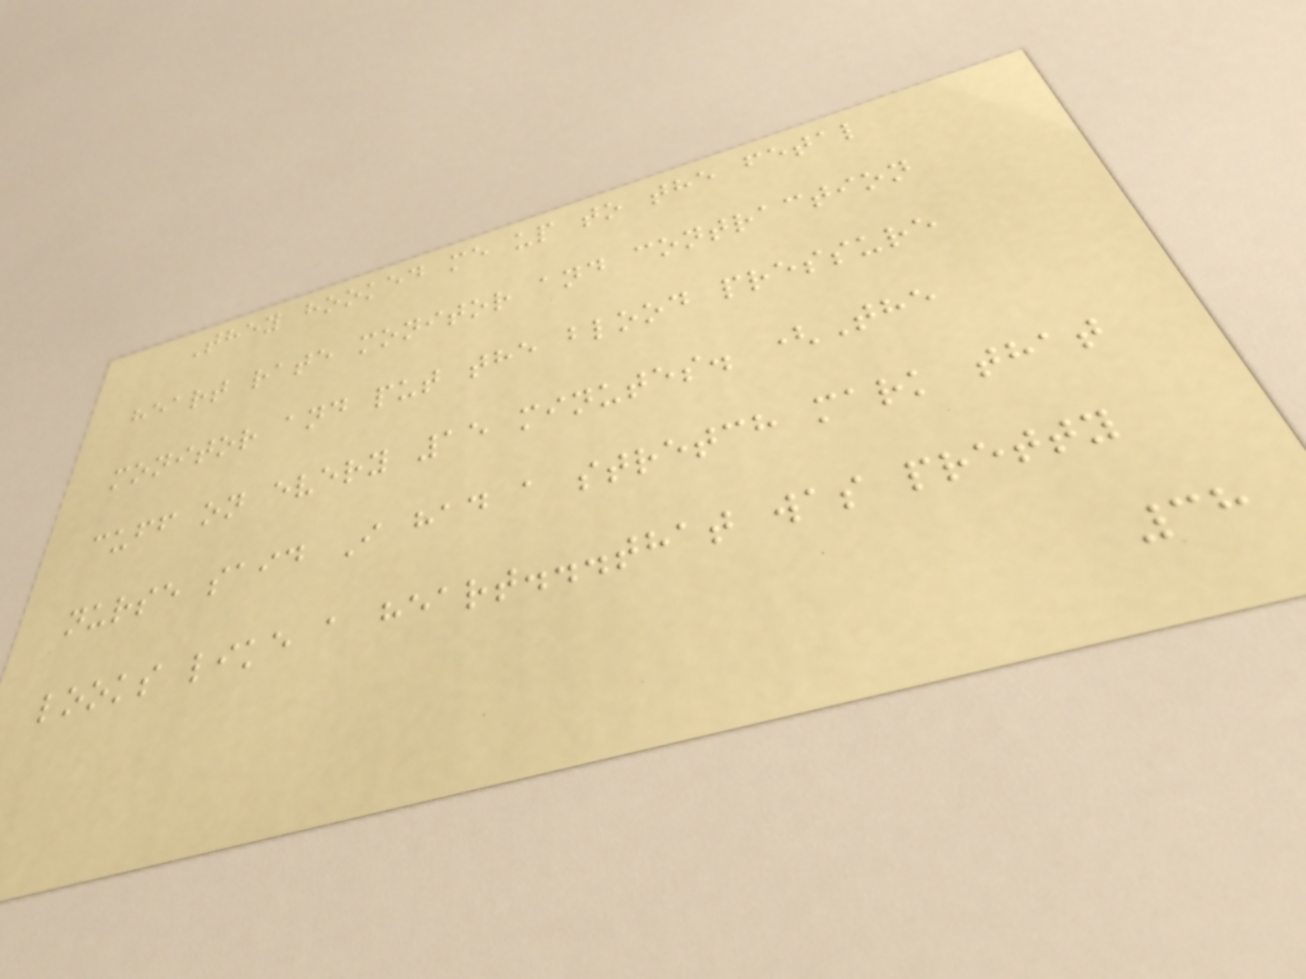They hooked me up to the fetal
heart rate monitor and contraction
monitor and put the blood pressure
cuff on every 15 minutes. (The
nurse said I had a stretch mark that
looks like a heart...that was pretty
38
